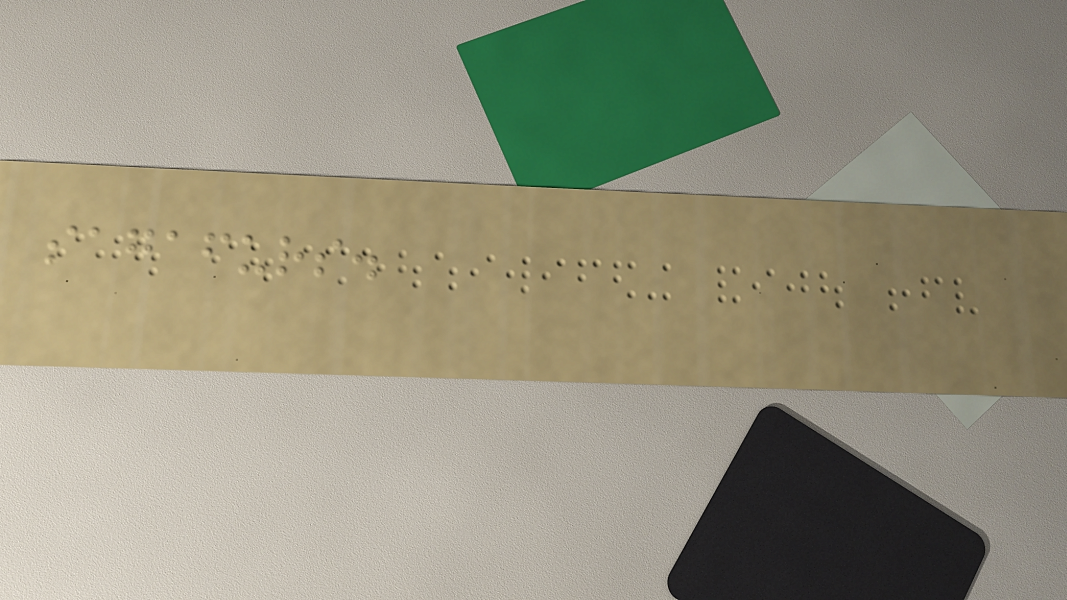sagafurs.
